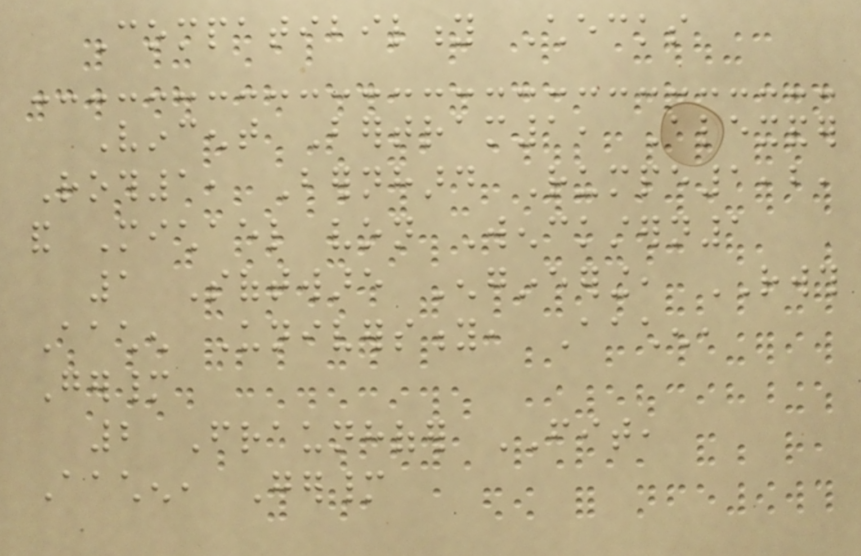Compatibility Checks
Vincent Bertram1, Alexander
Roth1, Bernhard Rumpe1,2,
and Michael von Wenckstern1
1 Software Engineering, RWTH
Aachen University, Aachen,
Germany
2 Fraunhofer FIT,
Aachen, Germany
